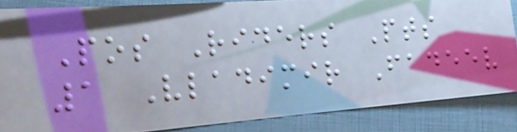Pos Riders Pts
1 Vladimir Fadeev
